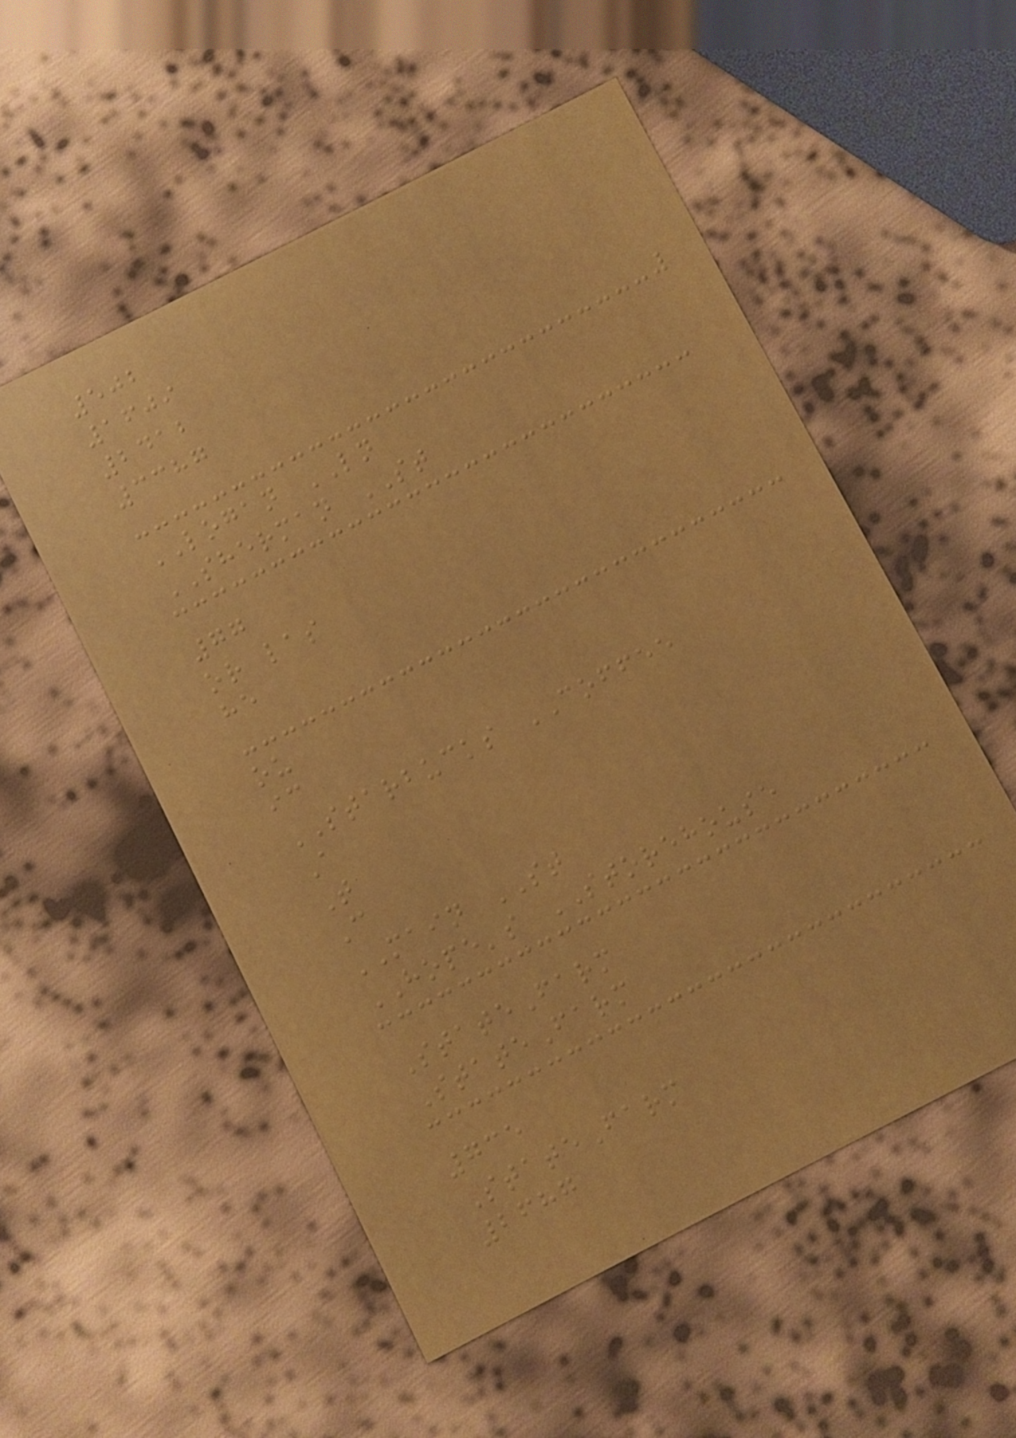502
1609
2412
3387
LOGAN LN
SHERMAN ST
77
or las
he
ou
ic
STARBUCKS COFFEE
A
T
C
MAIN ST
HOPE's STOREHOUSE
StateFarm
StateFarm
735
StateFarm
2687
